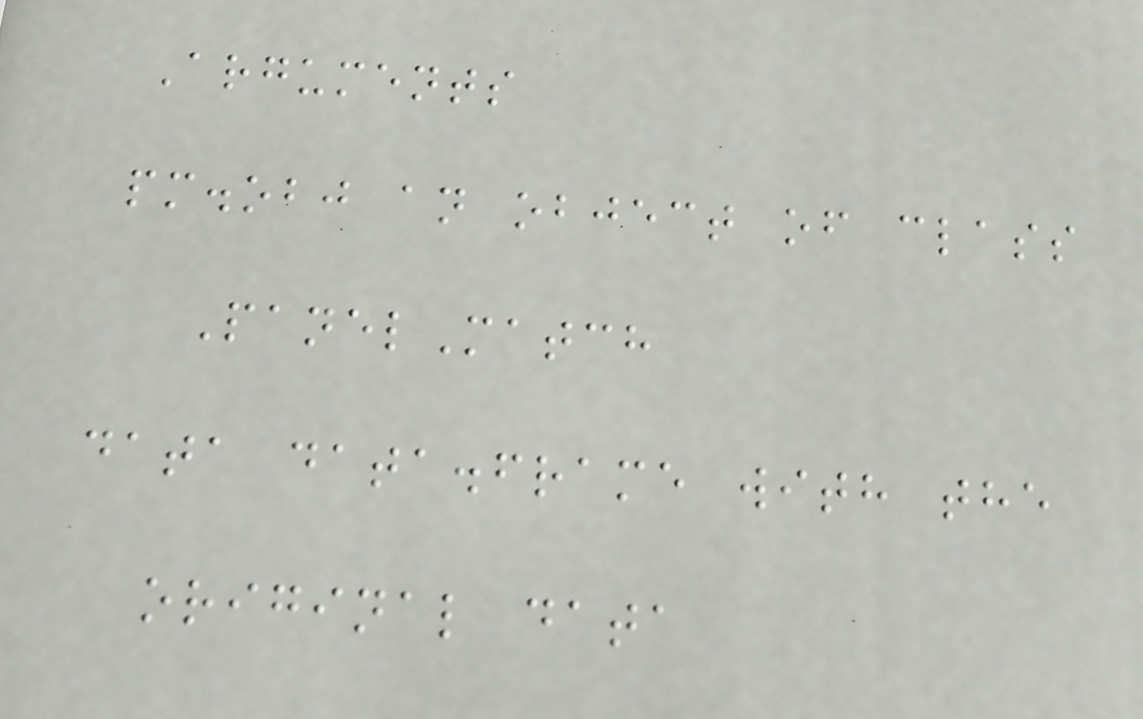Arguments
pm.obj an object of class
PanelMatch
data data.frame with the
original data
